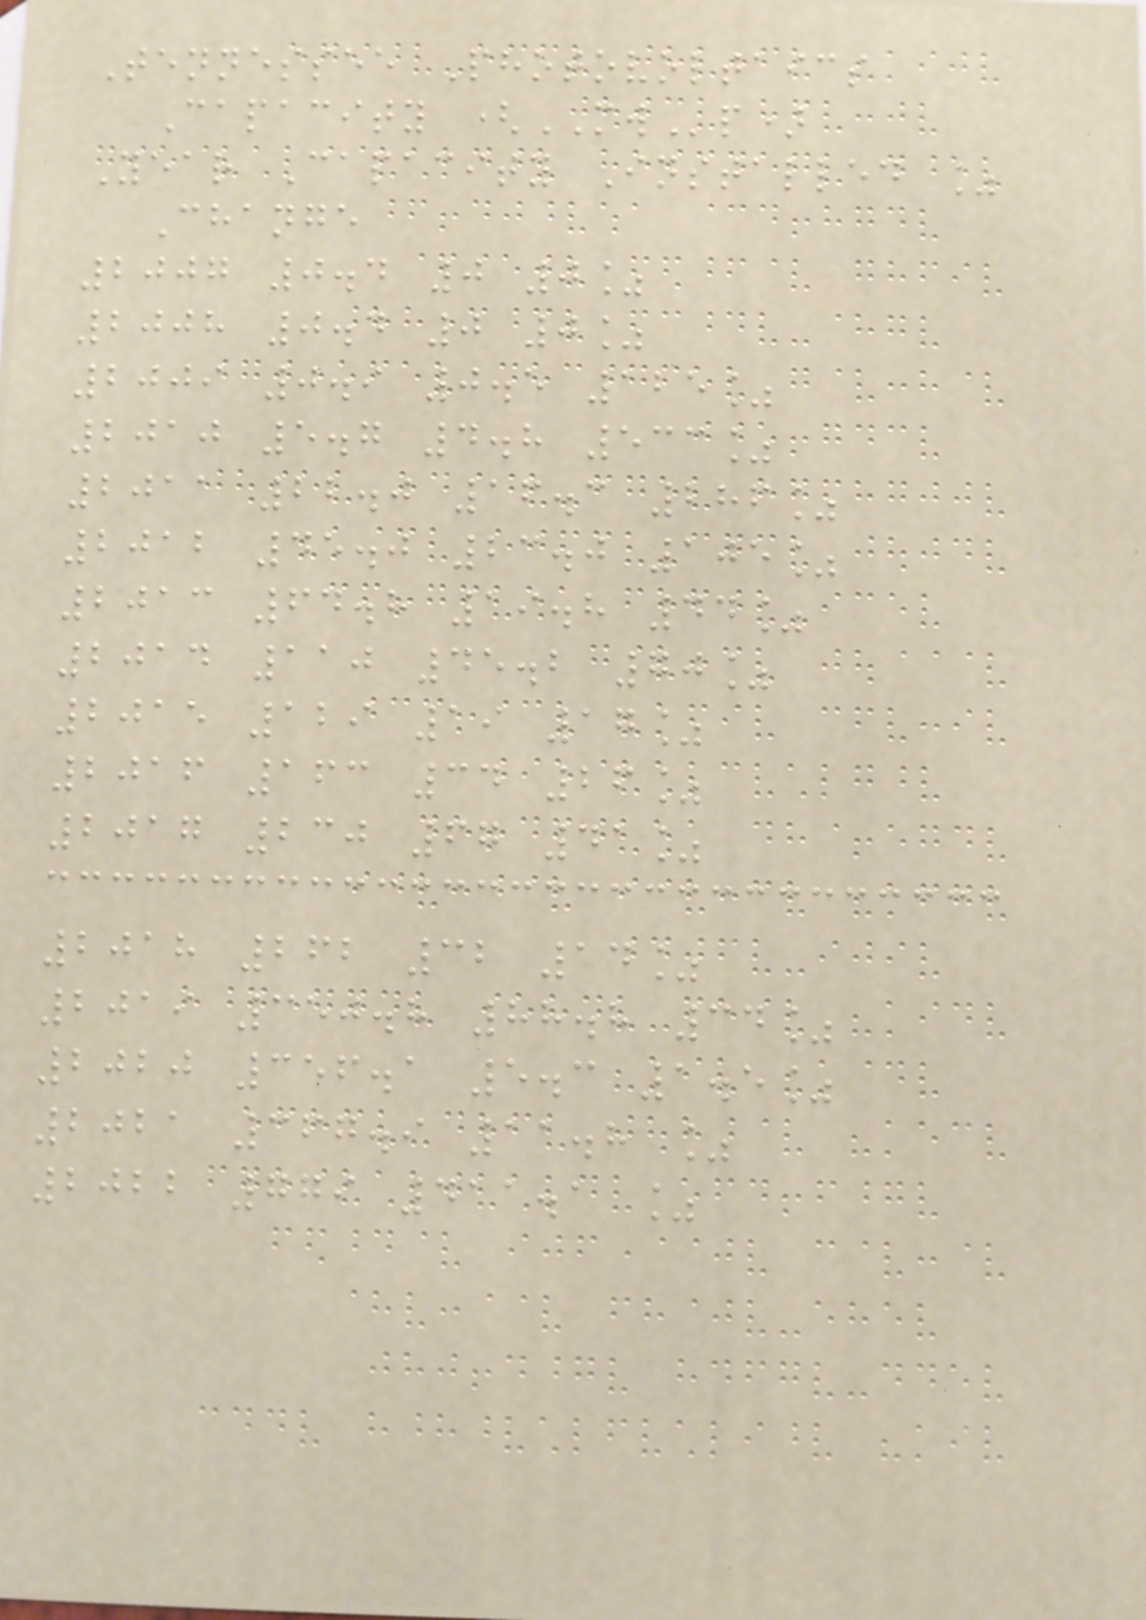Tennessee Photovoltaics
Capacity (MWp)
Year Capacity Installed %
Change
2007 0.4 0 0%
2008 0.4 0 0%
2009 0.9 0.5 125%
2010 5.7 4.8 533%
2011 22.0 16.3 286%
2012 45.0 23.0 105%
2013 64.8 19.8 44%
2014 110 45.2 70%
2015 129 19 17%
2016 163 34 26%
2017 230 67 41%
2018 262 32 14%
2019 350.8 88.8 34%
2020 356.1 5.3 1.5%
2021 367.9 11.8 %
2022 779 411.1 %
